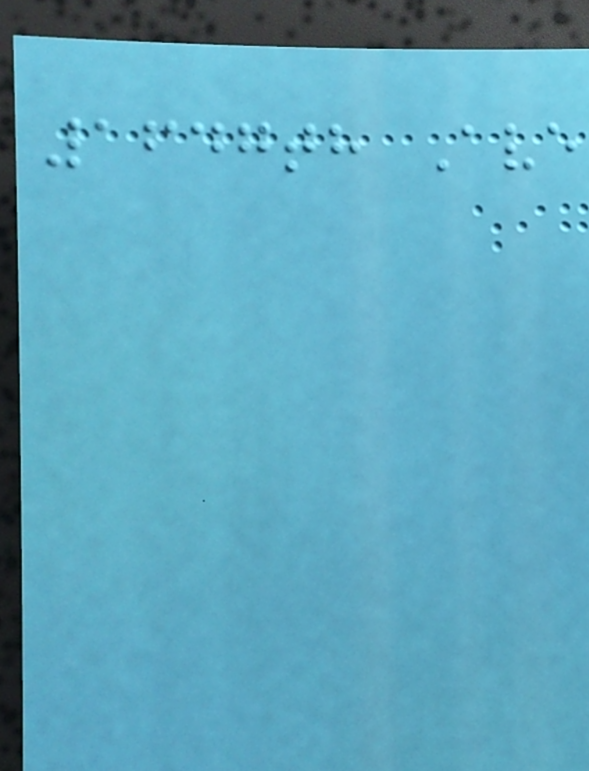1647th Ave
